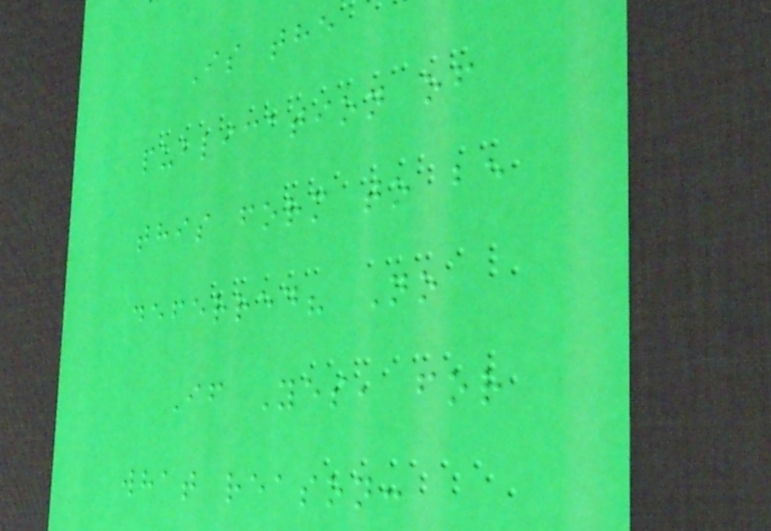Is the
publication of
this form to be
deferred? No
If Yes, for
what reason:
